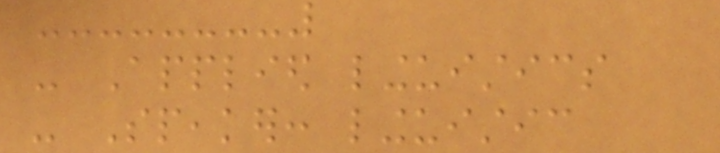- Applied linguistics
- Speaker: linguistic
